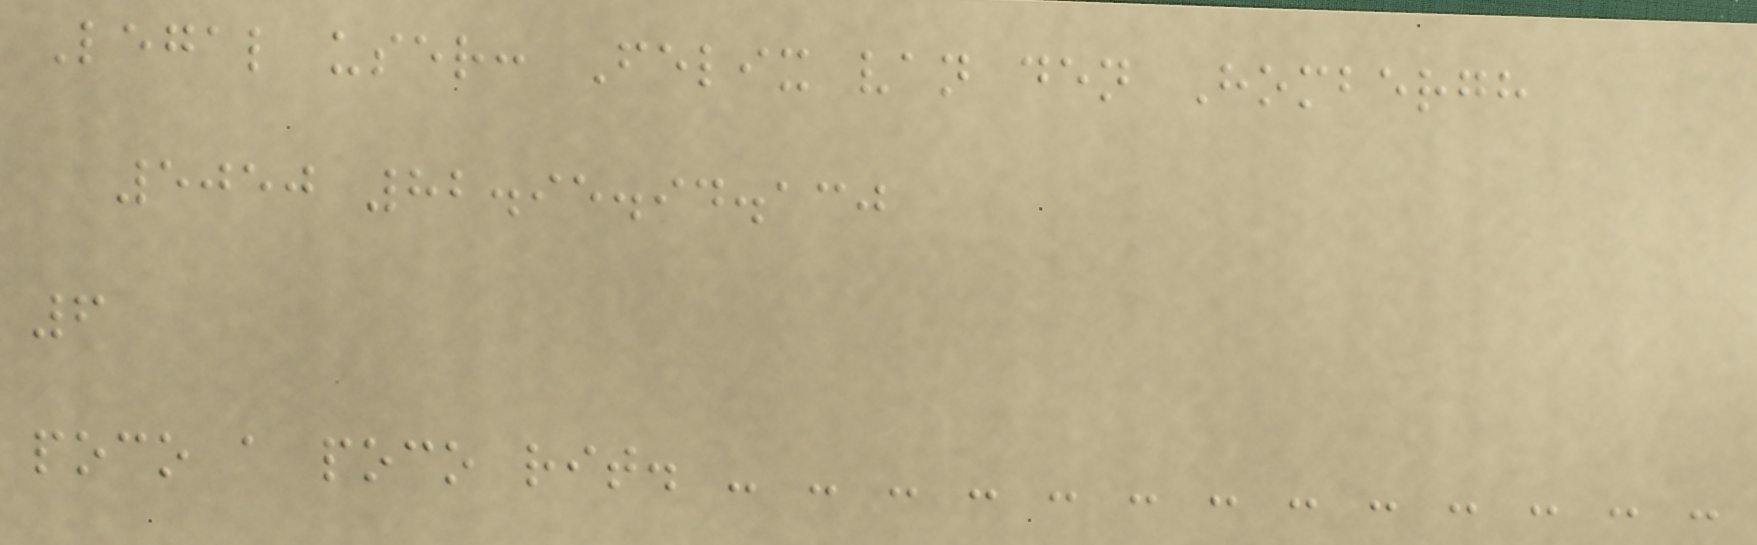Legal user: Felix van den Hombergh
5050 82.95.94.130
6
poco a poco rit. - - - - - - - - - - - - -
